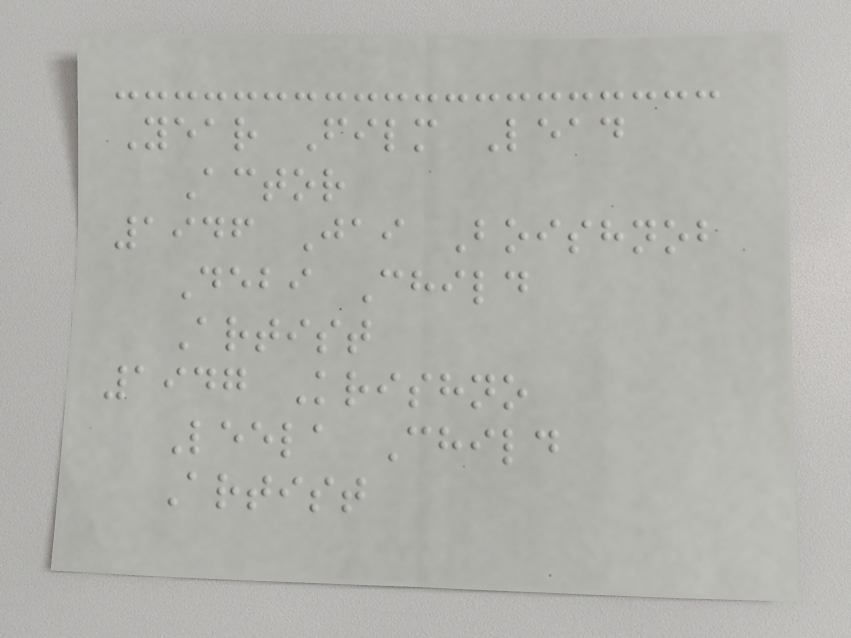Year Film Lead
Actor
1946 Jai Boishnob
Debi Child
Artist
1947 Krishno
Leela Child
Artist
